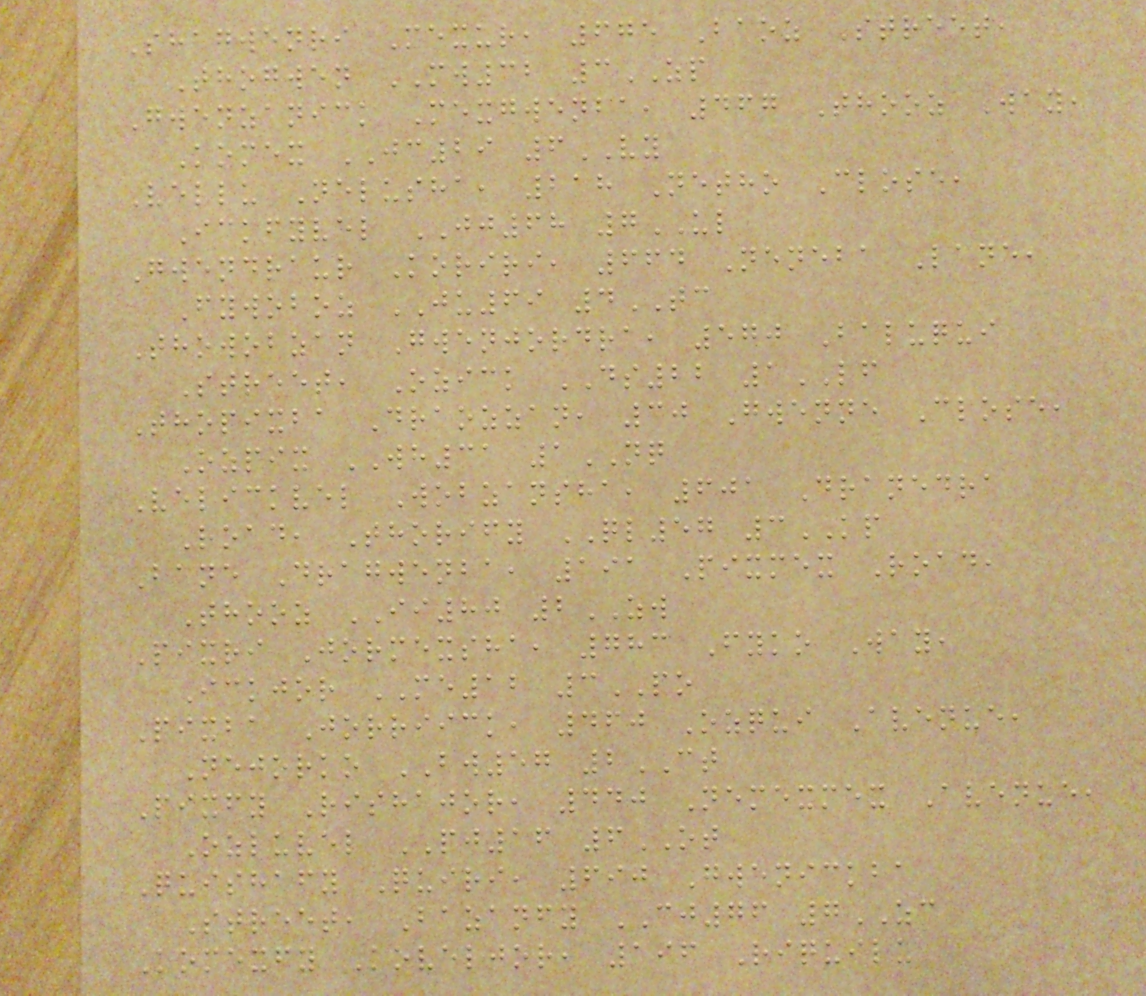Shagwenri Mexur, 675 Baoz Street,
Thogwen MW32 3ZP
Gwenzanick Mexgwenba, 467 Thooz Way,
Komex JC29 6VY
Vellu Nelusha, 218 Netho Close,
Ickfyvel JJ68 7UL
Gwendraur Koriri, 664 Neneba Lane,
Fywoboz JU69 4TC
Thowobzan Gwenjordra, 570 Baluqui
Street, Ozick DS22 1LF
Thopixba Draozzan, 30 Gwenne Close,
Ozpix WH31 1NQ
Velickvel Wobzansha, 601 Dranedra
Road, Thorify QL57 3KP
Bane Dragwenba, 191 Pixmex Road,
Thooz II80 2ZW
Pixri Jormexsha, 783 Fyko Way,
Ickjor ME12 3PO
Pixba Jorriick, 460 Ozqui Avenue,
Nejorko BW57 2CT
Pixfy Rishajor, 440 Nemexmex Avenue,
Ozluvel PJ16 6OT
Quishafy Quiri, 690 Gwenickba
Street, Bazanfy CJ76 7ZC
Komexfy Koveljor, 196 Riquilu
